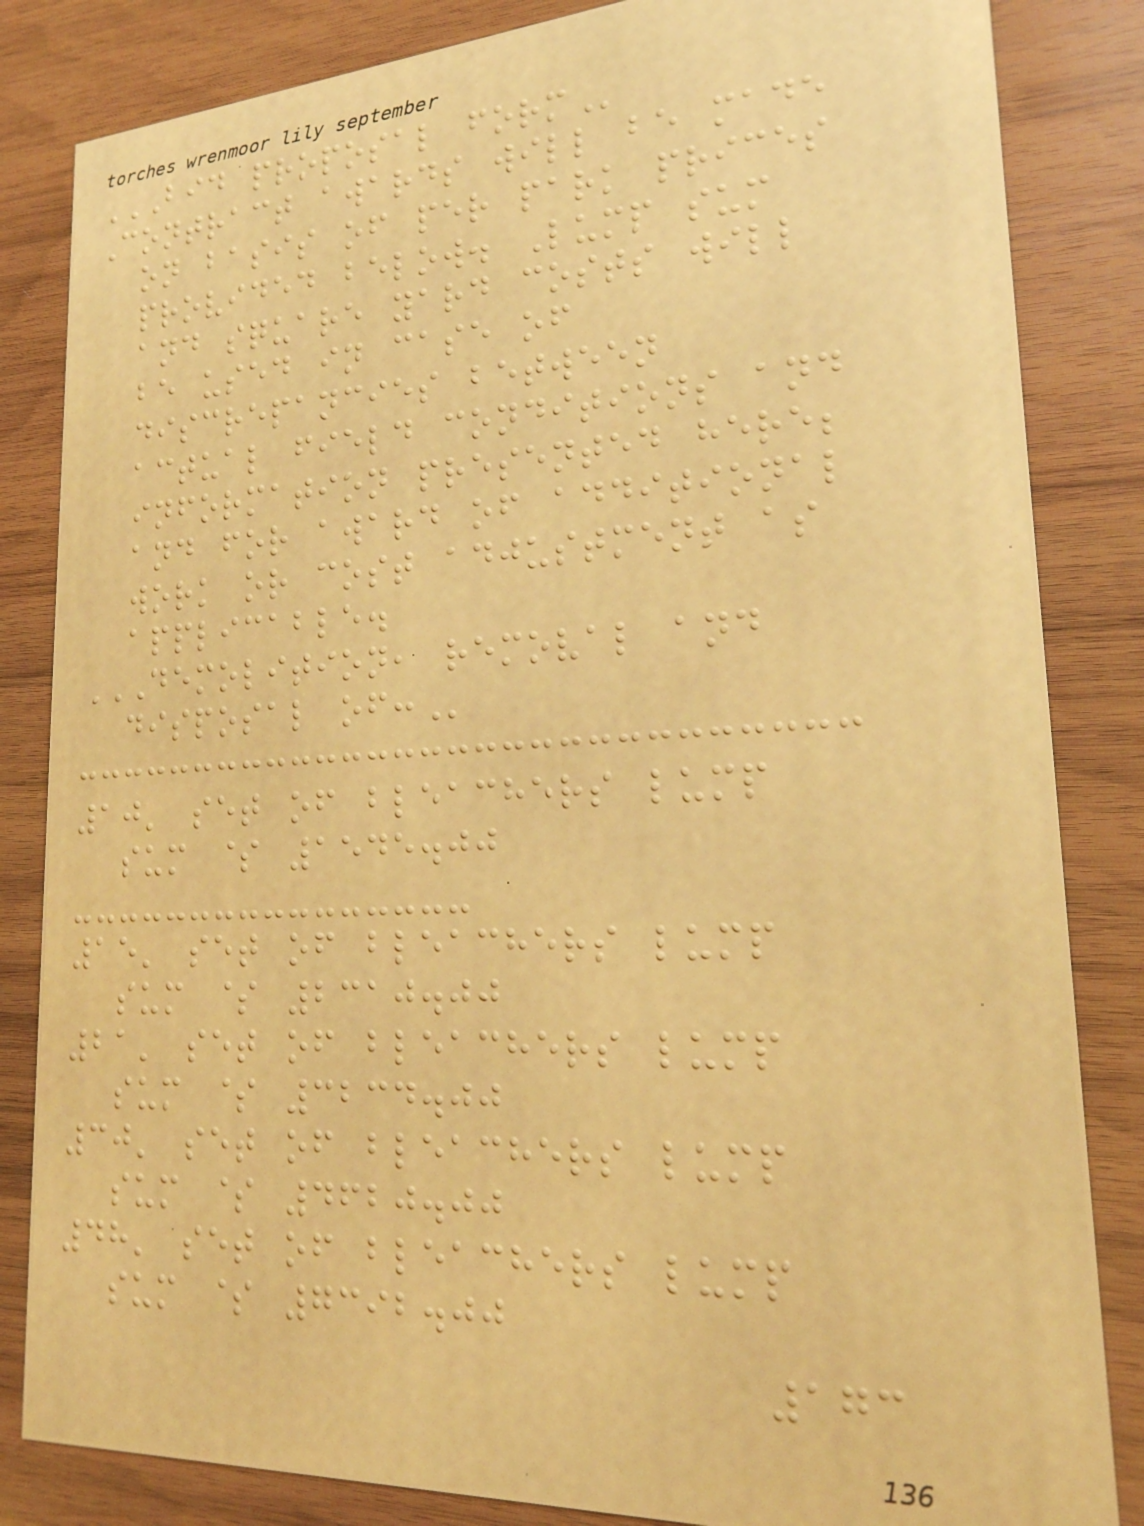BID PROPOSAL FORM
Contract awards will be made
on basis of per park prices
provided below. Lump sum
and square yard costs will
be used in case of
discrepancies between
actual field conditions and
information presented here;
and for award of additional
work or cost adjustment as
applicable.
DEMOLITION, REMOVAL AND
DISPOSAL OF:
10' set of bleachers lump
sum $ 1545.00
15' set of bleachers lump
sum $ 2310.00
21' set of bleachers lump
sum $ 3234.00
30' set of bleachers lump
sum $ 4620.00
48' set of bleachers lump
sum $ 7392.00
173
